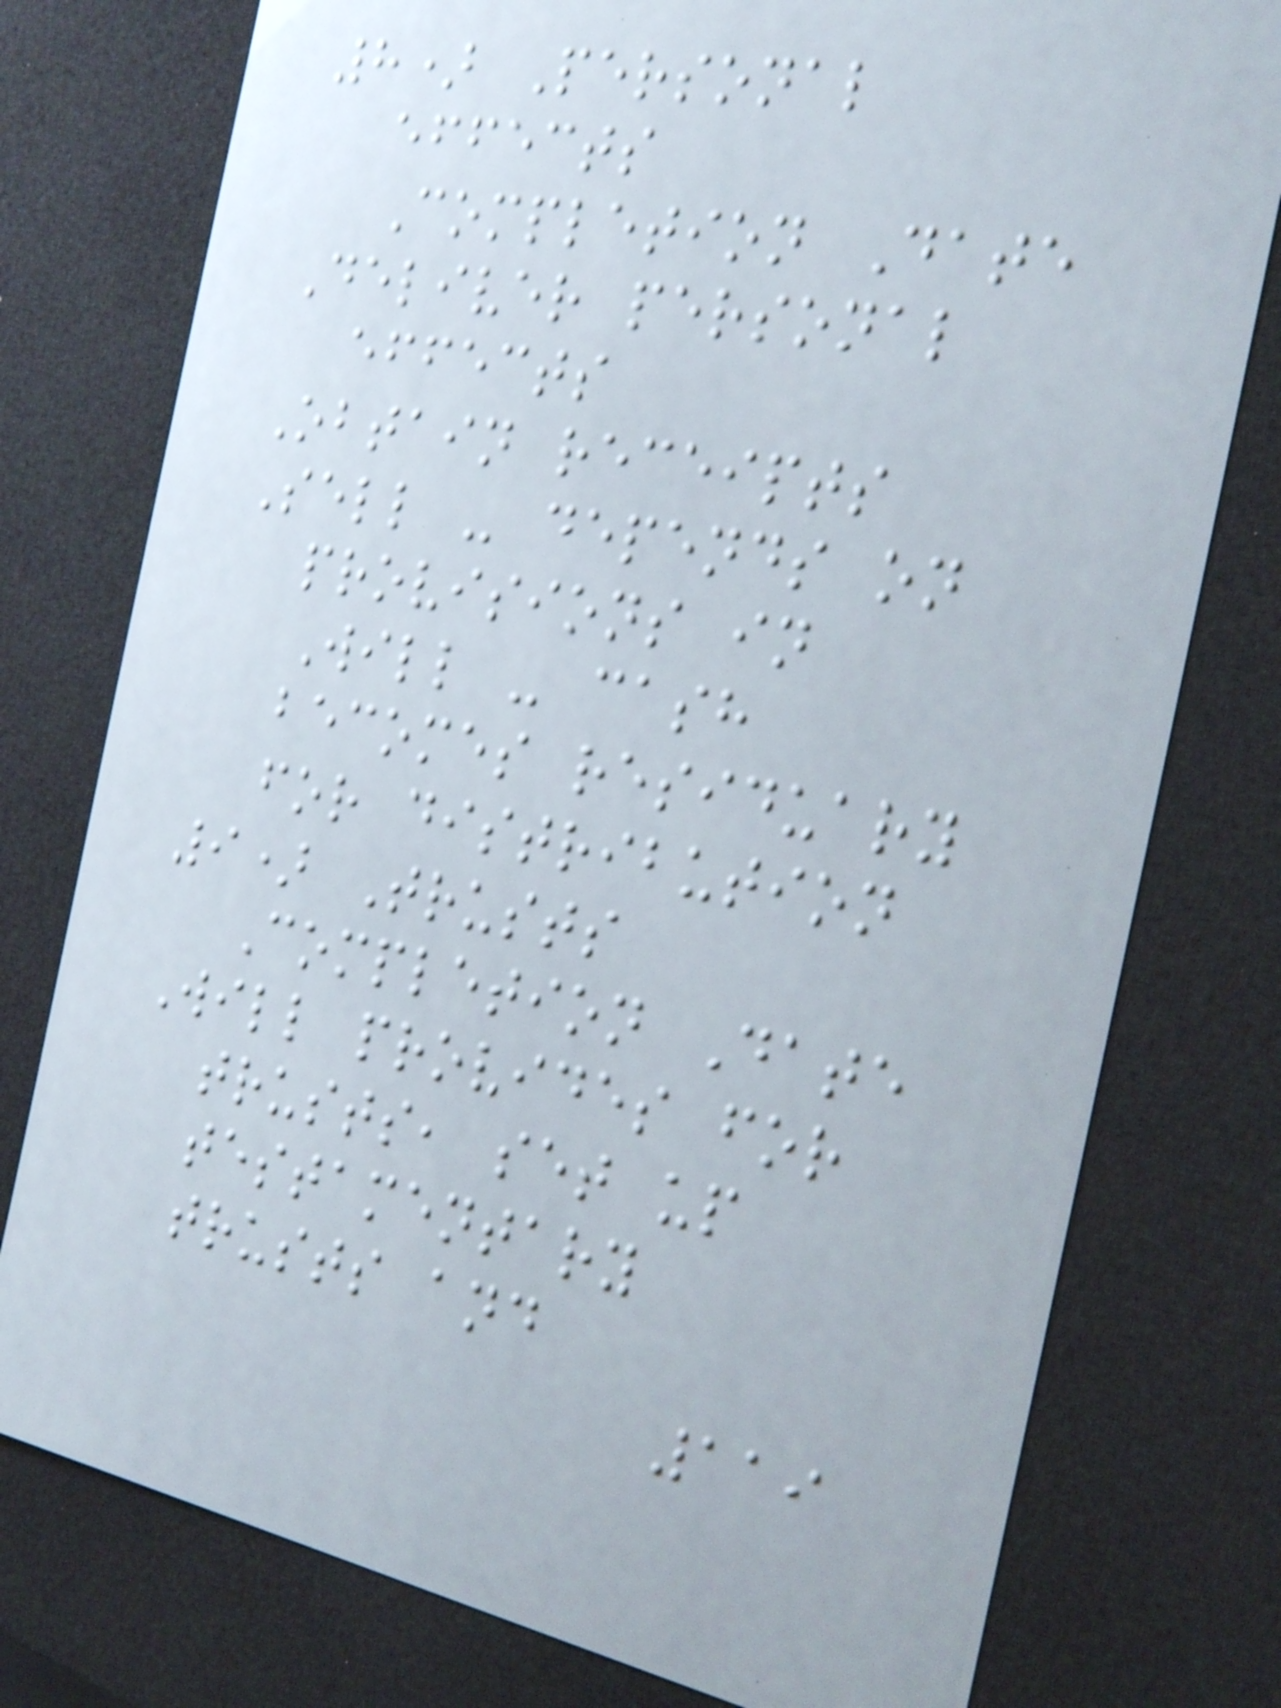8) Personal
effects
Completion Date
Deliver personal
effects
Obtain receipts
Sell - depends on
provisions in
Will - cash
becomes residuary
for distribution
9) Trusts
Completion Date
Will provides for
trusts, set up
testamentary
trusts and
119
